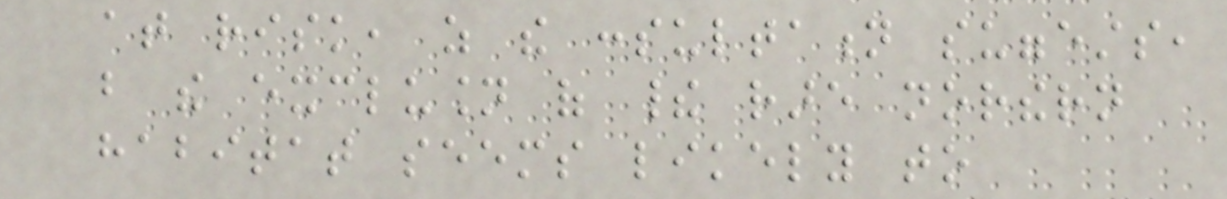at risk, as the consultation suggests,
but the exclusion of their rare northern
habitat seems likely to
